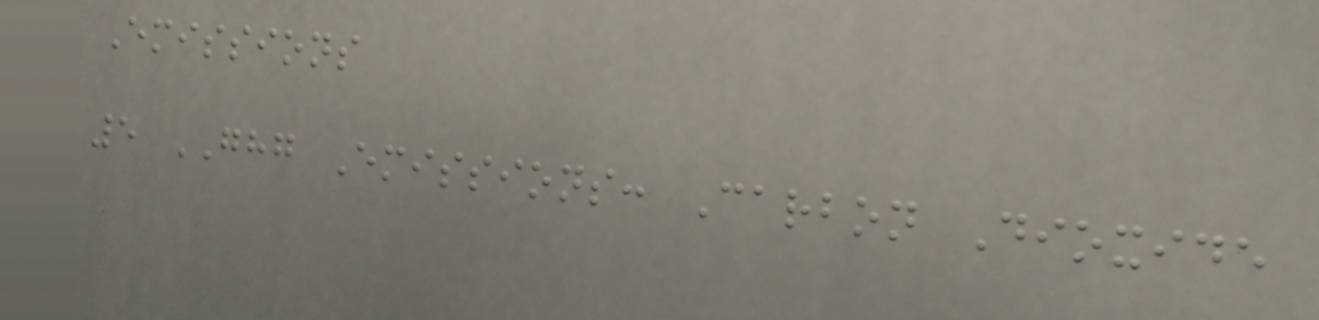Emissions
5 GHG Emissions: Carbon Dioxide
